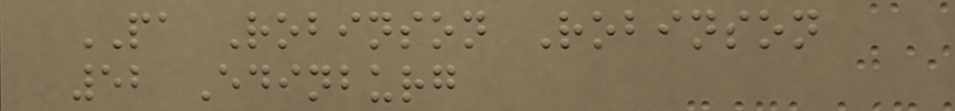PA Robinson Robinson
52 Edinburg
